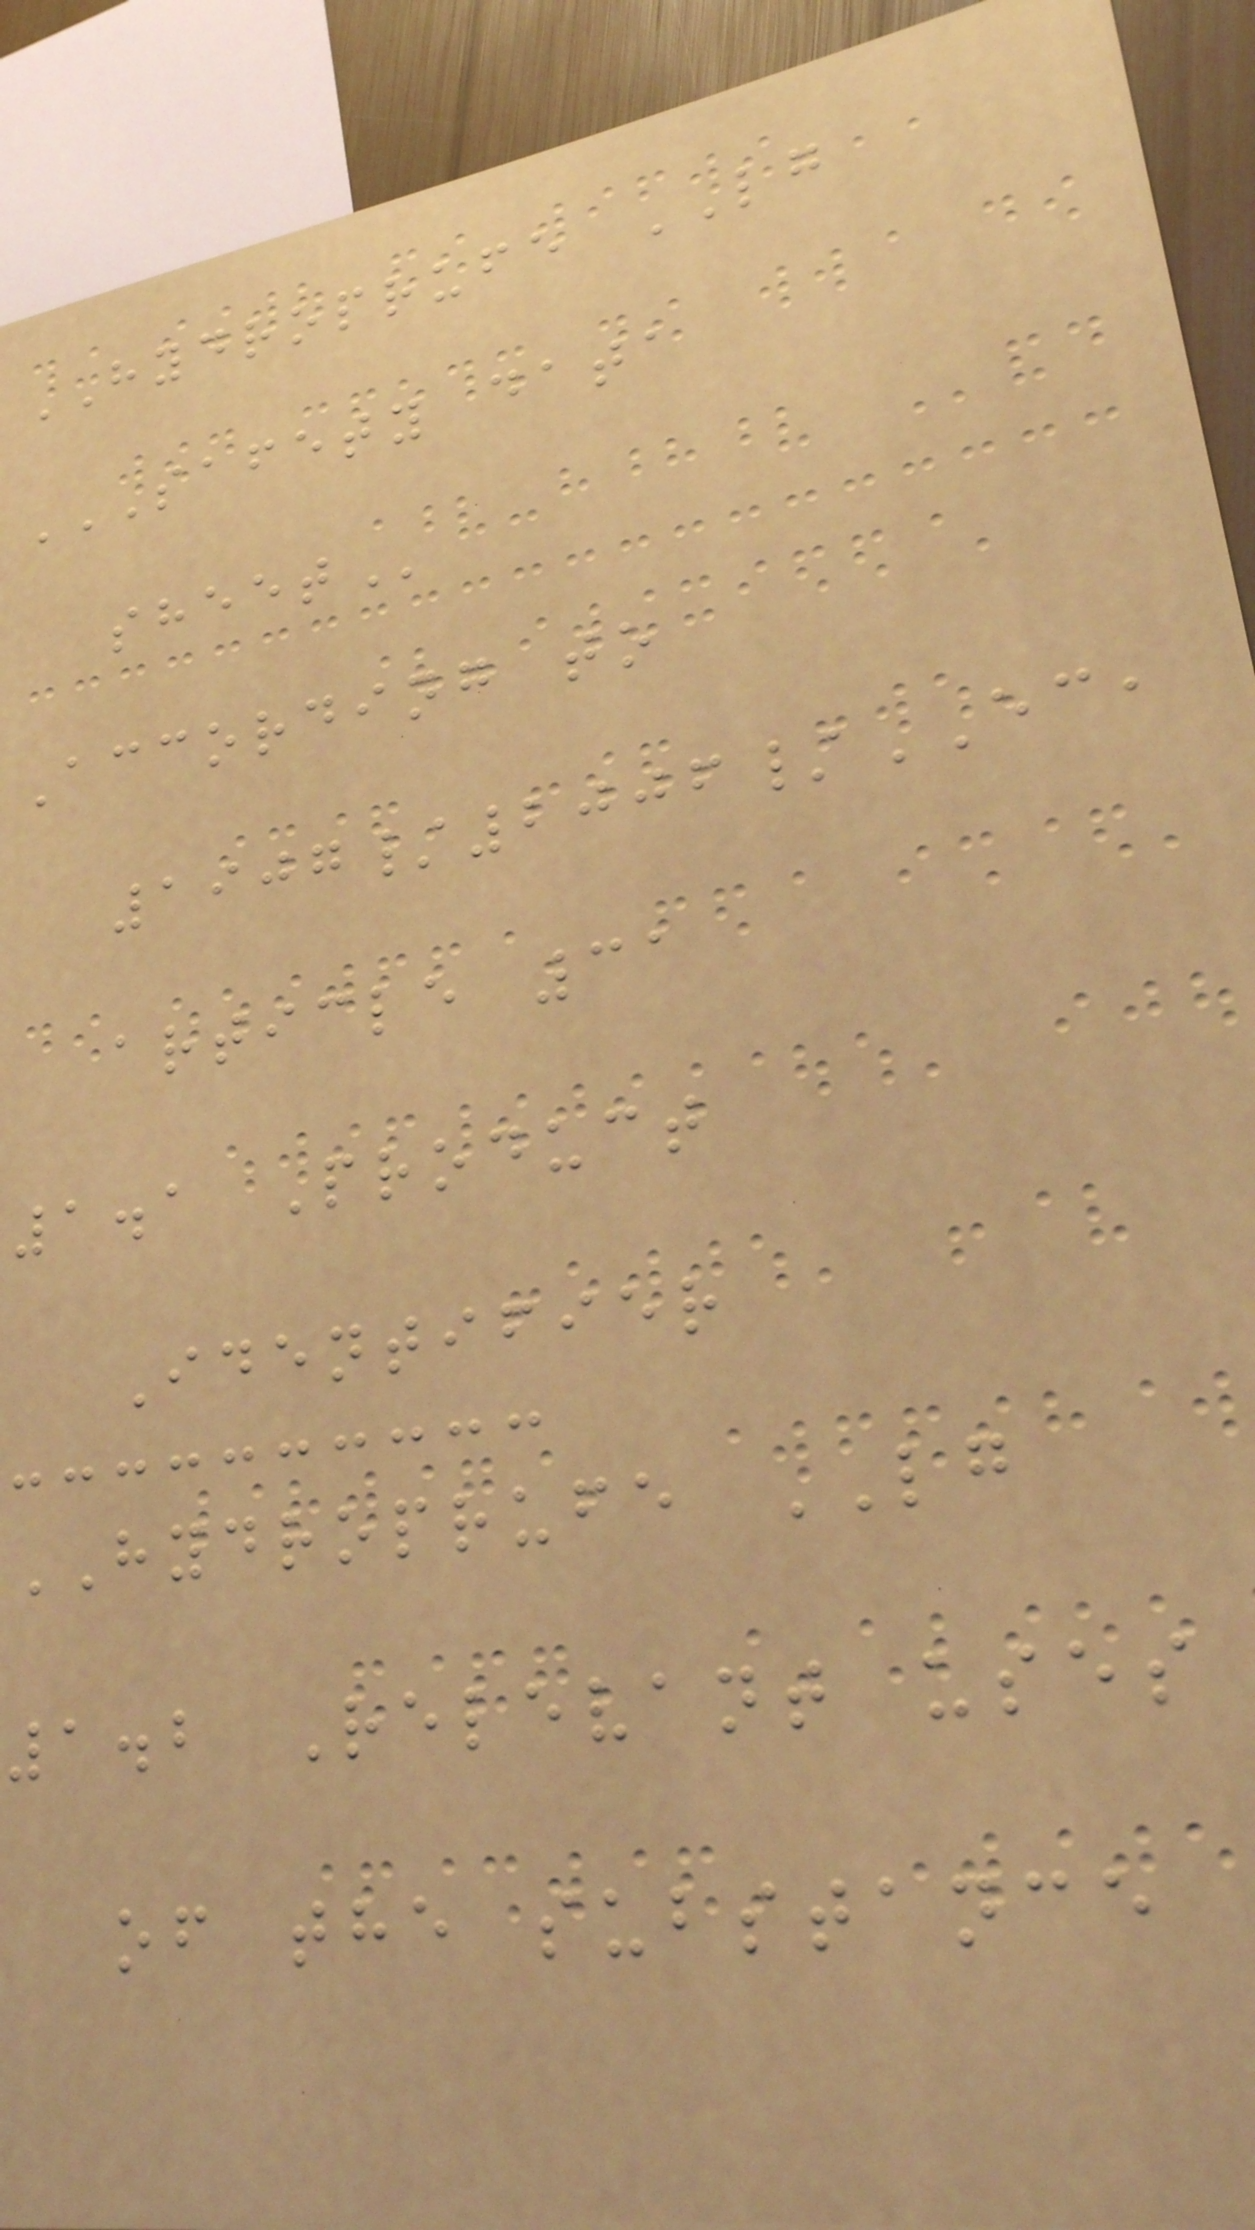HYDROPRUFE LG
SAFETY DATA
According to
1907/2006/EC,
article 31
1.1 Product
Identifier
HYDROPRUFE LG
1.2 Relevant uses
of the substance
